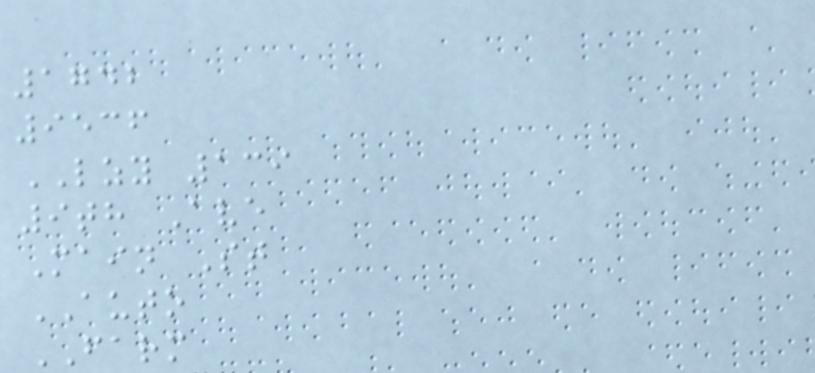1742
9536
LZY 139
9th Ave
Main St
AUTO
FARM
